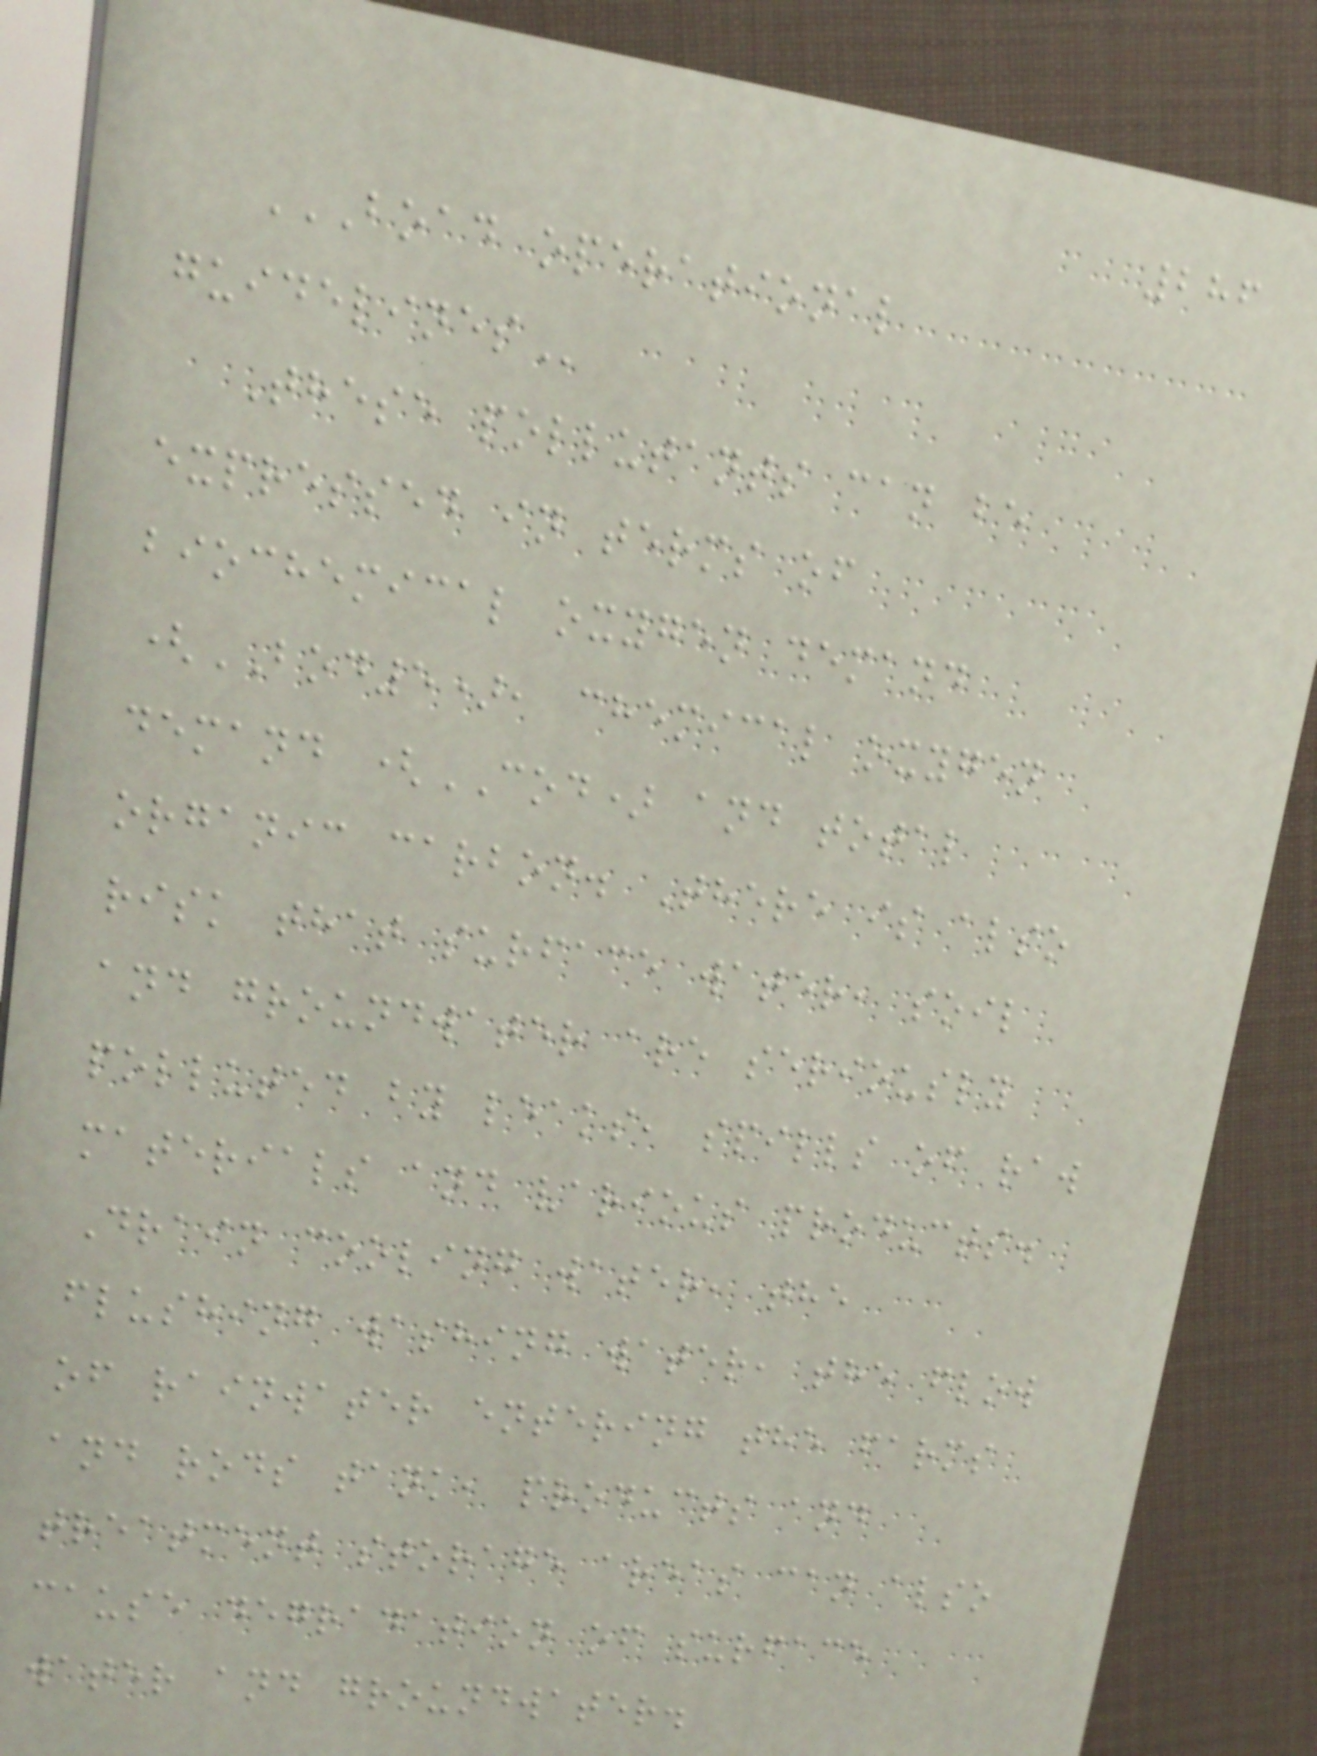286
BOAD OPERATIONAL
GUIDELINES
These pollutants can be
expressed in terms of
biochemical oxygen demand
(BOD5), chemical oxygen
demand (COD) and total
organic carbon. There is also
risk that surface water, soil
and groundwater are seriously
polluted by leaks, spills of raw
materials and various products.
Drain cooling water, the
flushing washing water, the flow
of rainwater entering the farms
and rods tank, products and
treatment storage areas can also
cause degradation of surface
water and groundwater.
